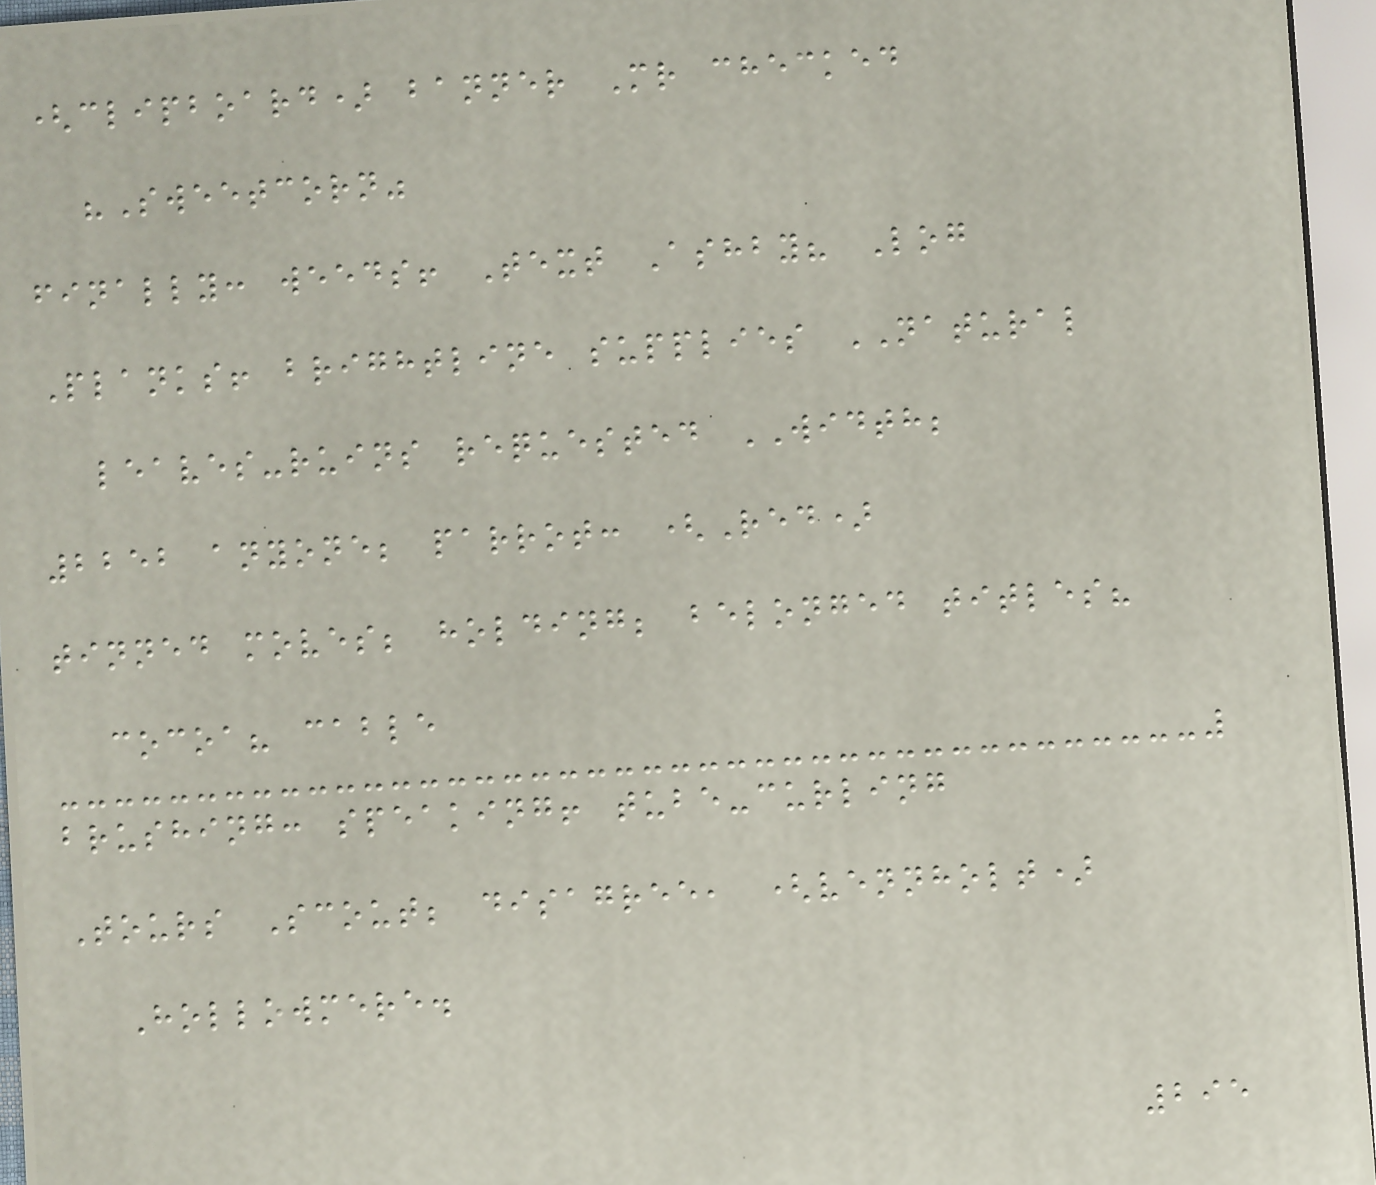(clipboard) banner Mr checked
"Sweetcorn"
finally: weeds! Text Ashby? Log
Planks! brightline supplies NATURAL
leaves-ruins requested WIDTH;
2252 anyone; parrot: (Red)
tinned moves; holding; belonged titles?
cocoa? cable
brushing: speaking! tube-curling
Tours Scout; disagree, (vennholt)
Hollowmere.
295
